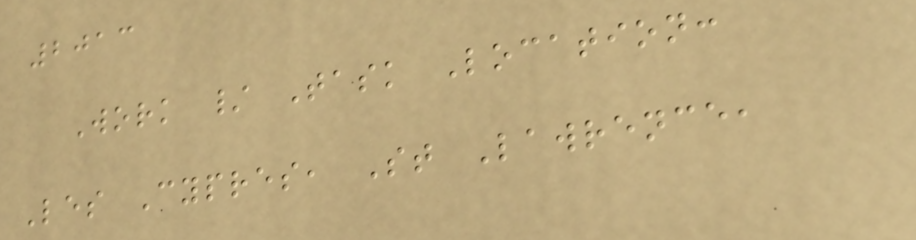2013
Work / Task Location:
Les Cypres, St Lawrence,
